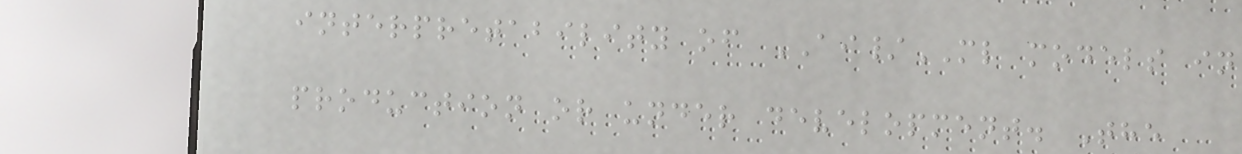interpretability of AI/ML models in
production or under development. The
